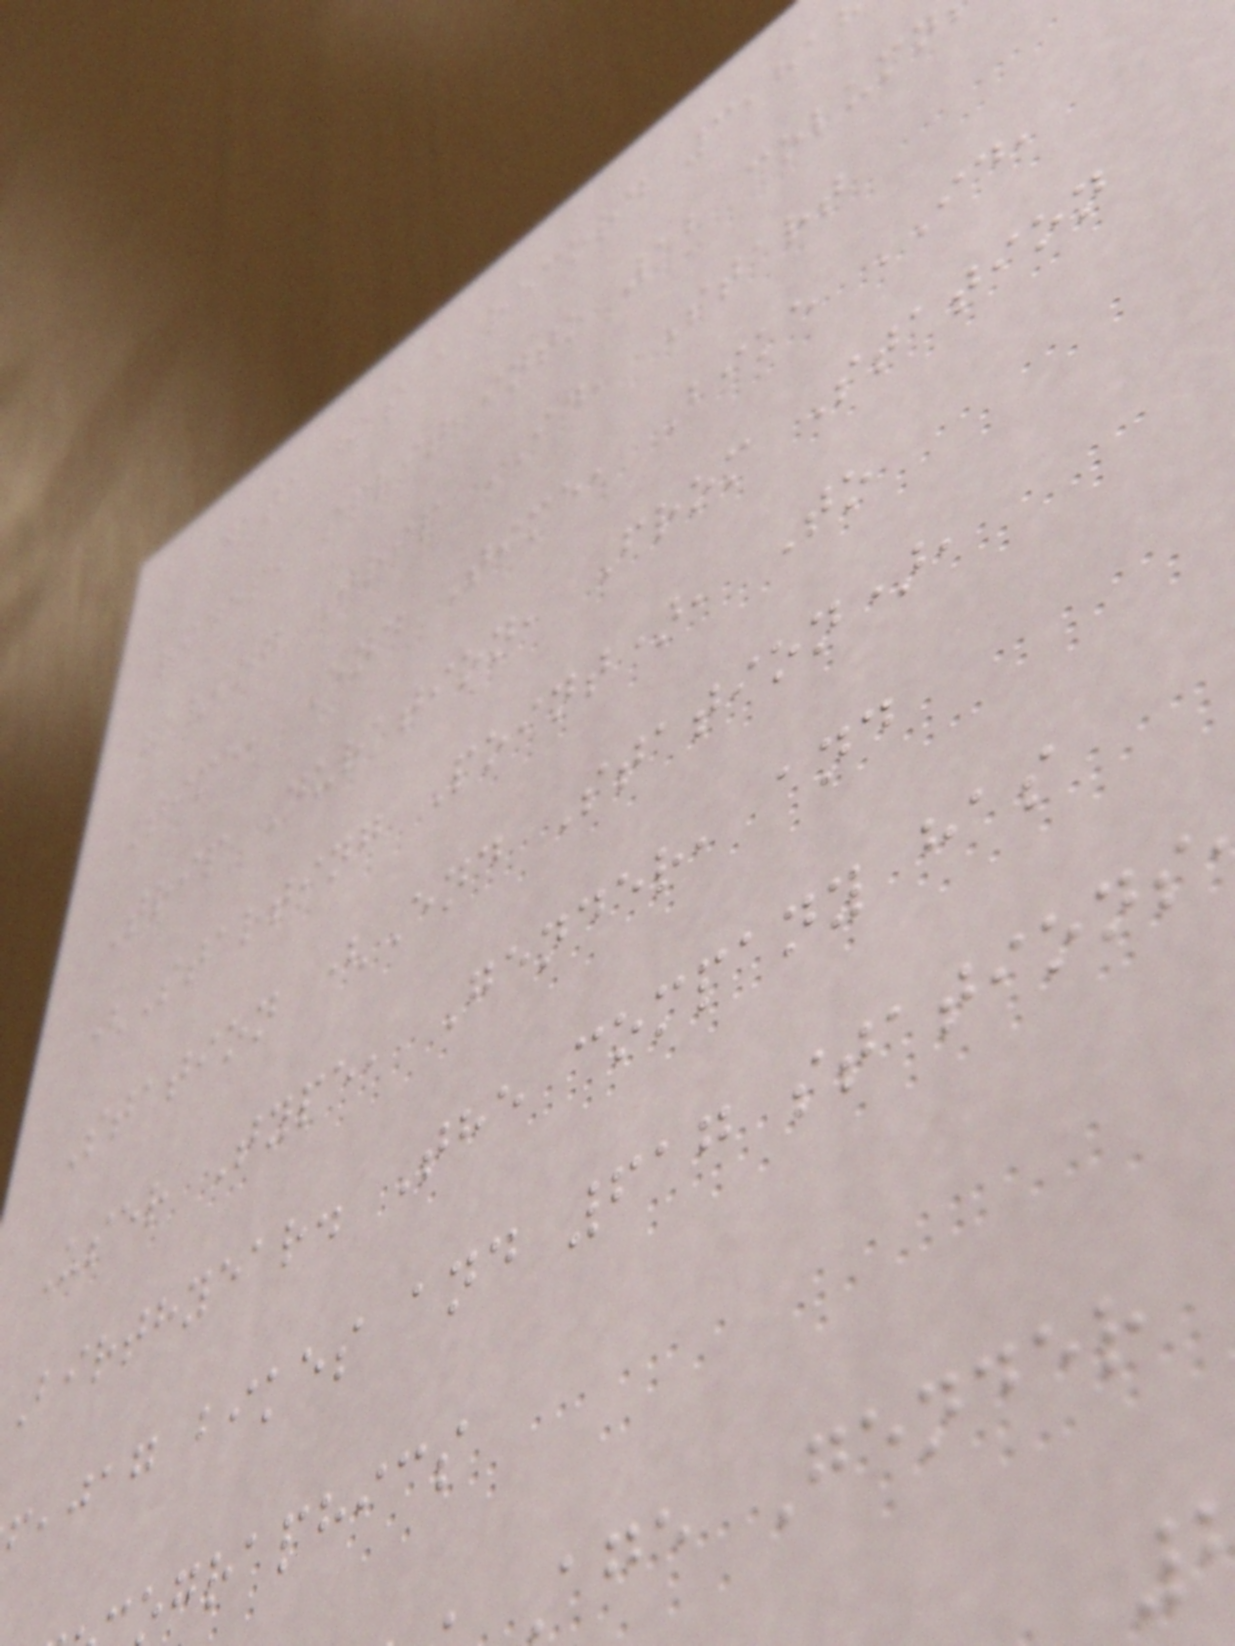data has a record 3,81
rides, split into 12 column
having Trip ID, Start
Time, End Time, Bike ID,
Trip Duration, From Station
(Starting Point), To
Station (End Station),
User Type, Gender, and
Birthyear. The company has
,jag bikes and 617 stations
graphics
age Gender
